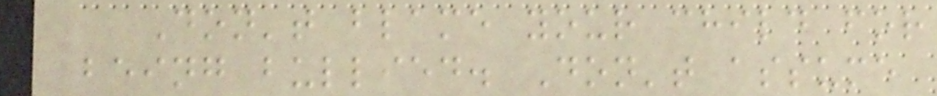Don't blame your child for
being bullied. Don't assume
